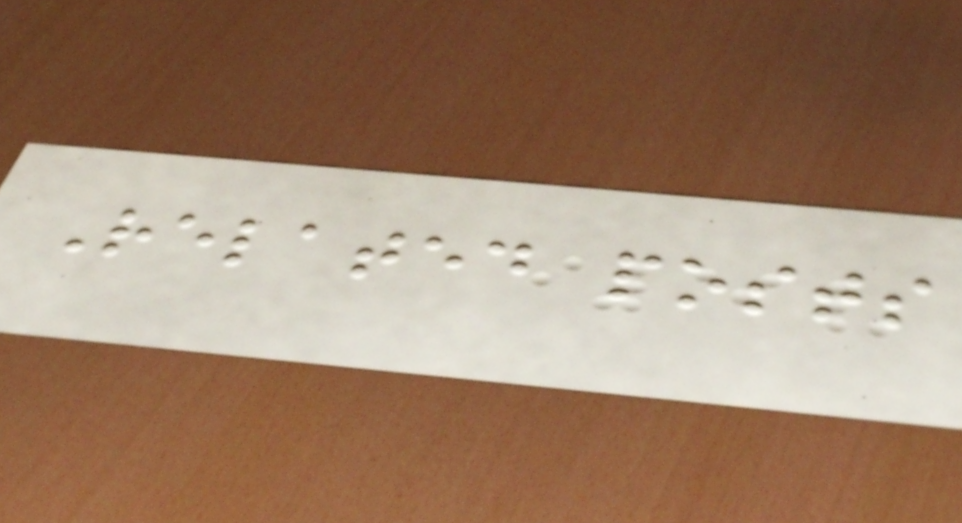Related posts
